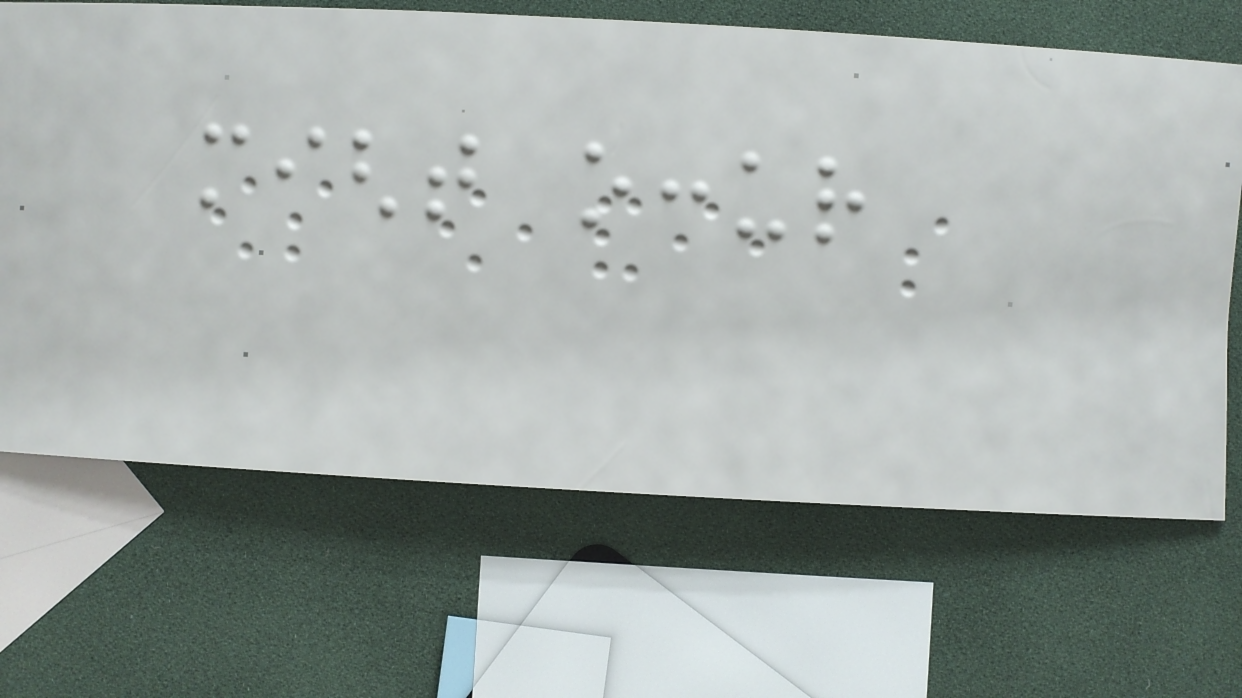might occur
